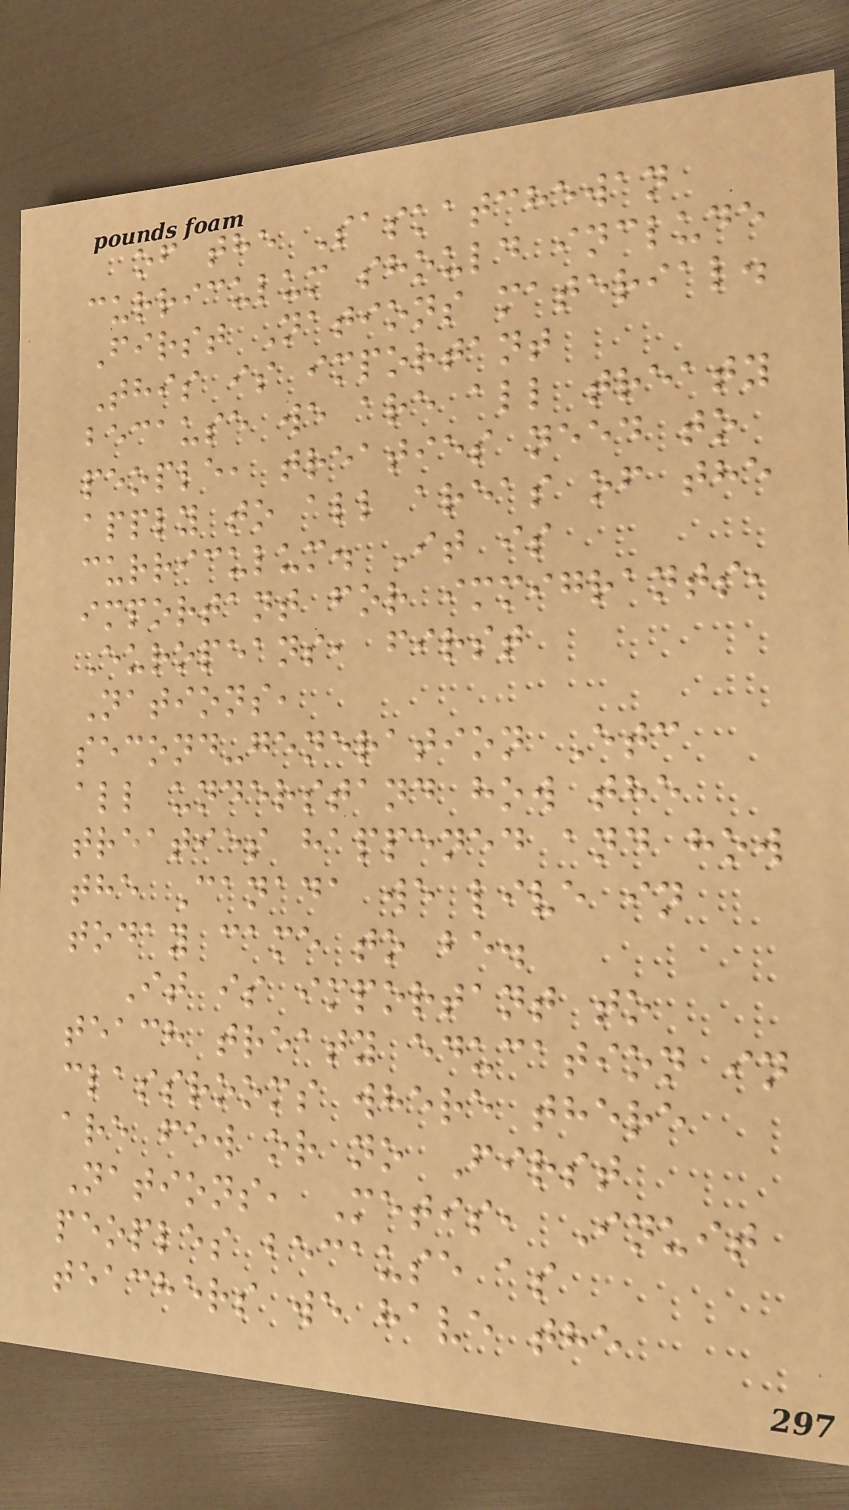of the Saskatchewan
curriculum should include
First Nations material.
This is important
because we are all treaty
people, treaties need to
apply to all areas of the
curriculum. It is
important for immigrants,
Europeans, first
Nations,
second-generation Etc
all understand how the
treaties happened and how
the Canada we live in
today came to be.
It is important to
teach treaty education in
classrooms where there
are few or no First
Nations, Metis, Inuit
peoples because as
teachers we have the
